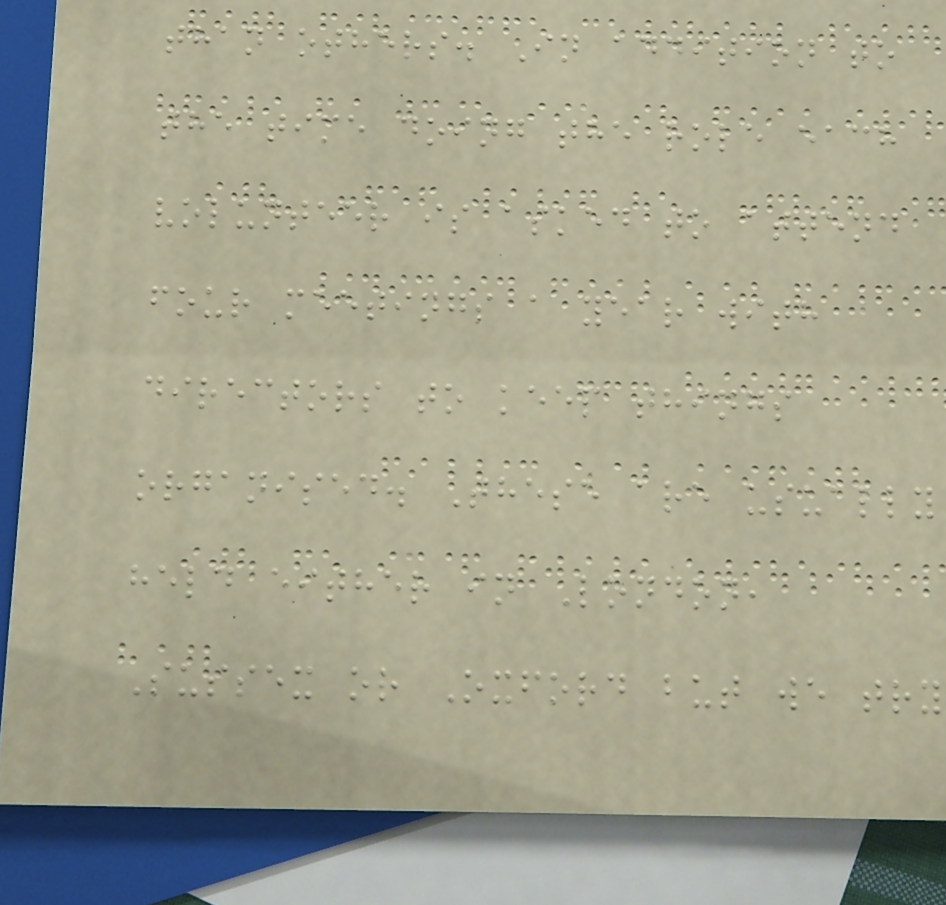than others. In addition to
the time doing the role each
volunteer is asked to attend
four meetings a year with
directors to keep things
organised. These are usually
held either in London,
Sussex or Oxford but we try
